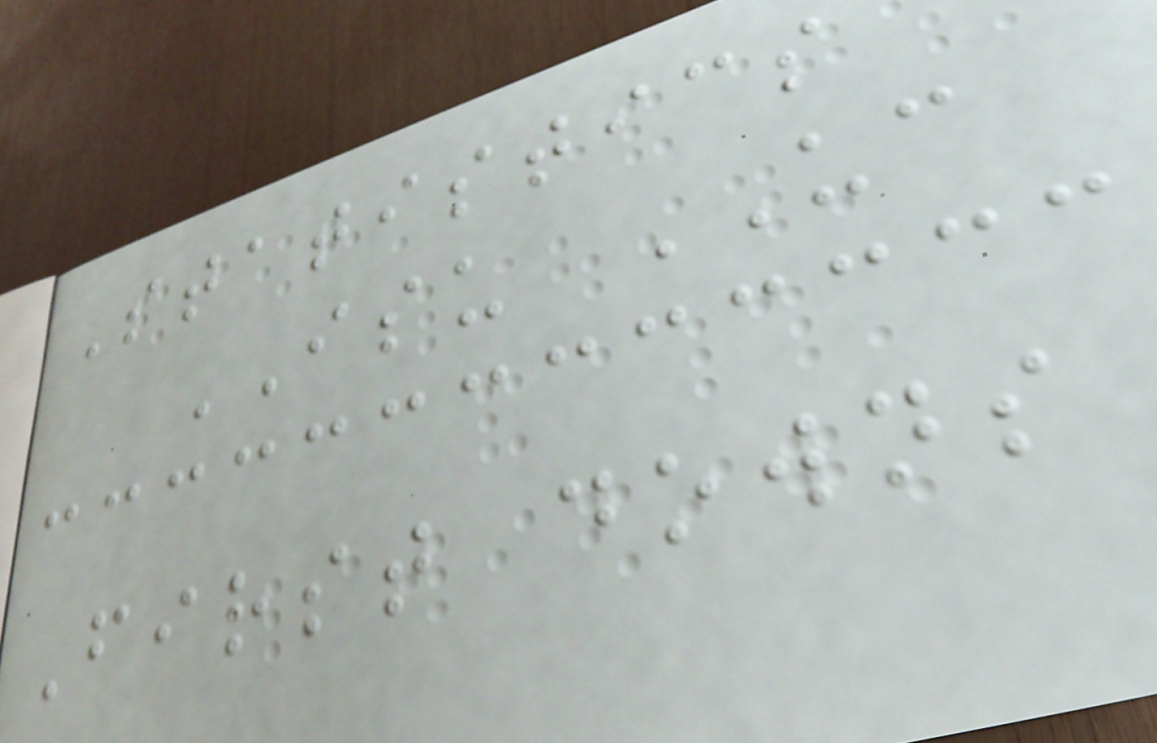Statistics
ISU UC
First downs
